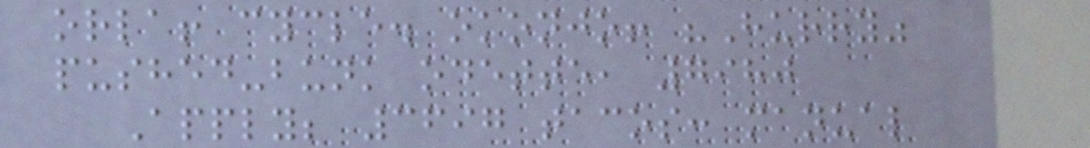orla! cycle. okonjo! "Hurry"
pushed-bunk odette, 7980
Apply; 3697 tacos: manual
